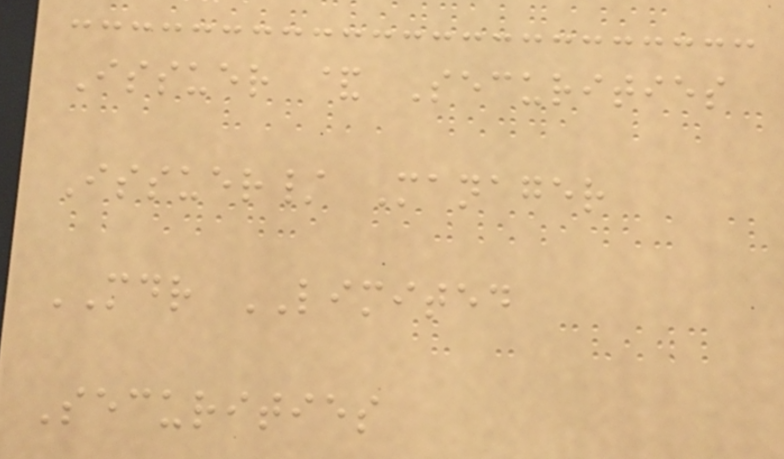Issuer & Securities
Issuer/ Manager
MDR LIMITED
Securities
